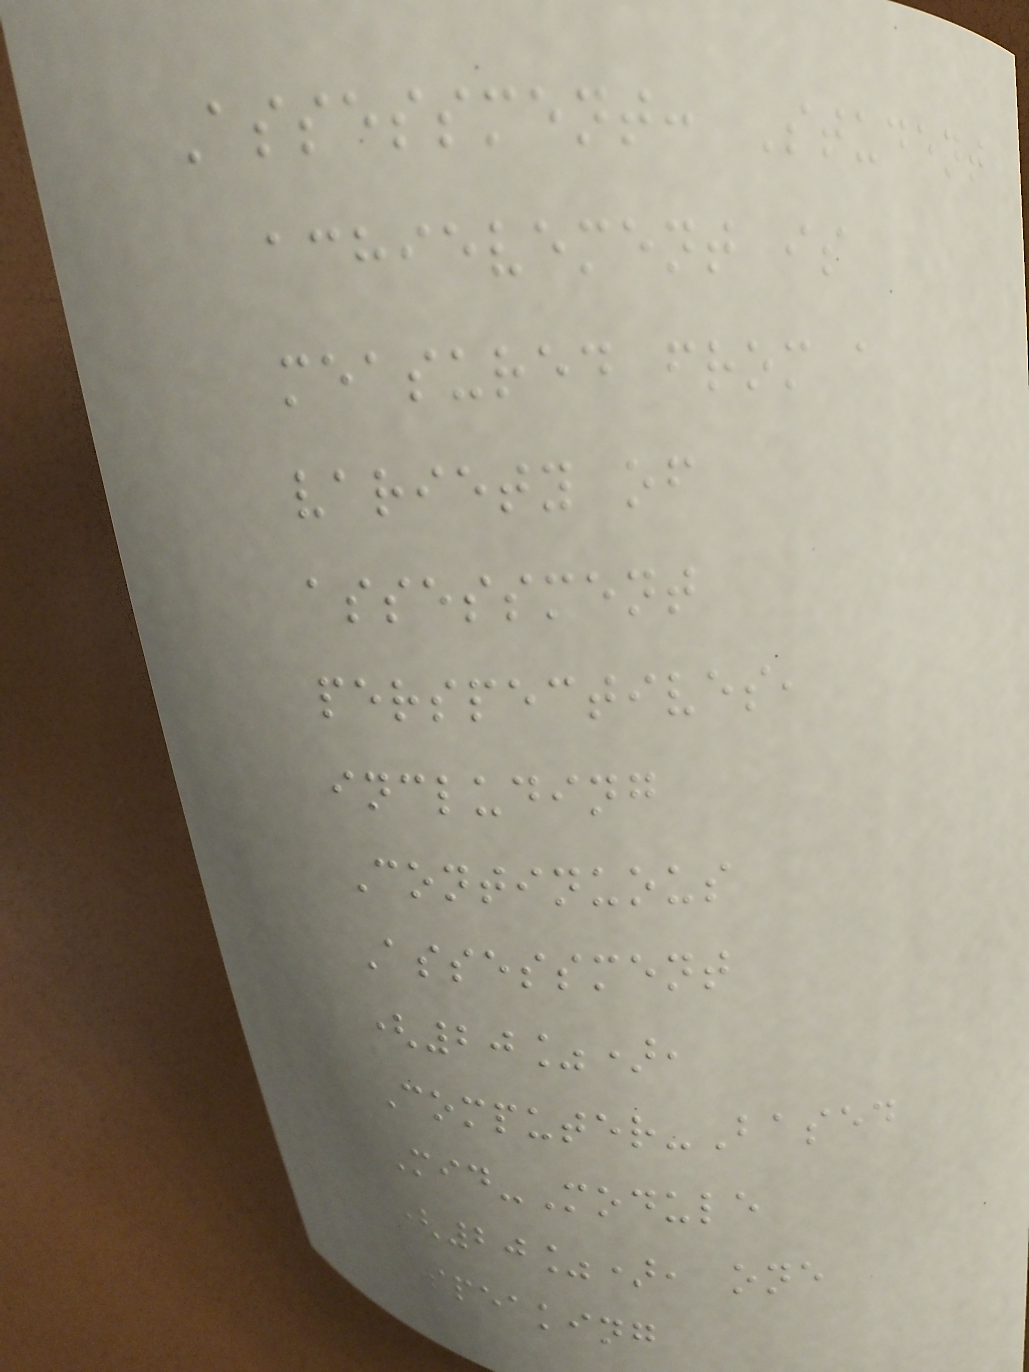Assessment: Student
achievement is
measured from a
variety of
assessment
perspectives,
including
Continuous
Assessment
(20%),
Computer-Based
Mid-Module
(20%), one
Speaking
